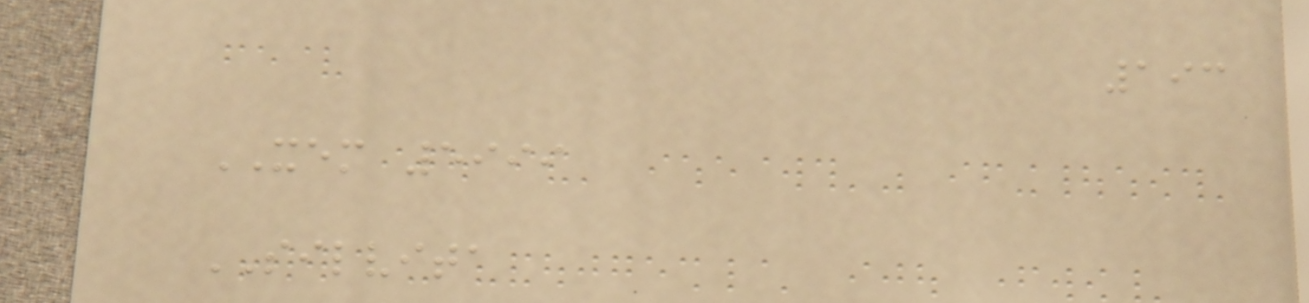193
XEM 5999
SILVITA
